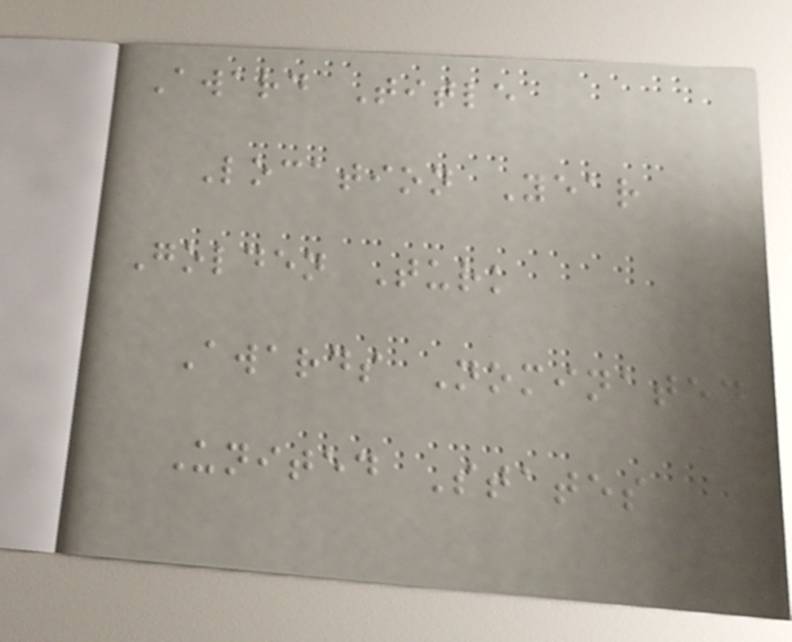Award Title
Location Year
Golden Turk
Awards Nominated
United States
